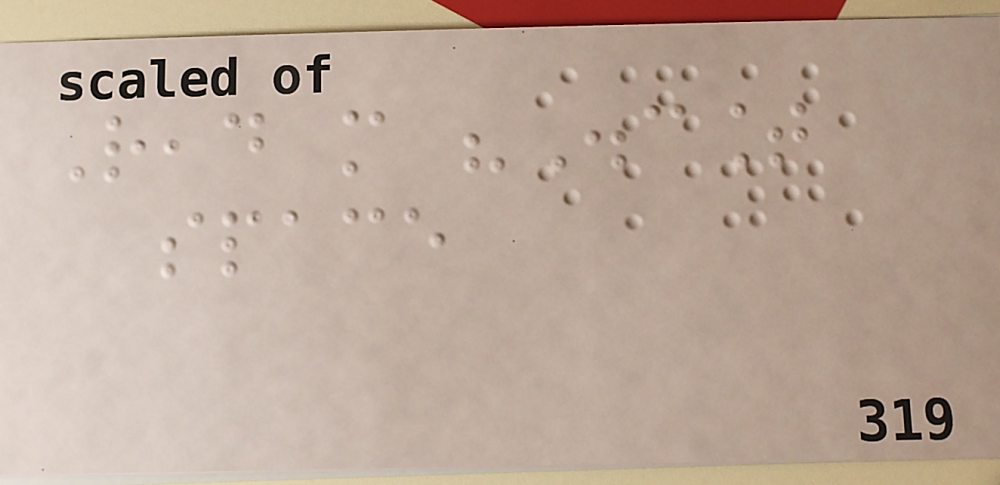Read more "Discount
space
